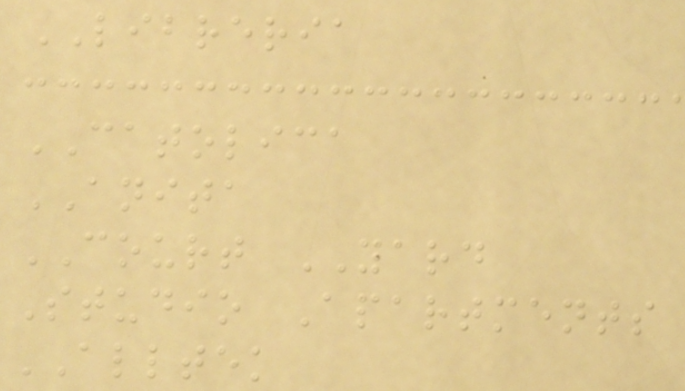LIBRERIA
CATOLICA
ANITA
COURT YARD
Studio Apartments
ALLTEK
